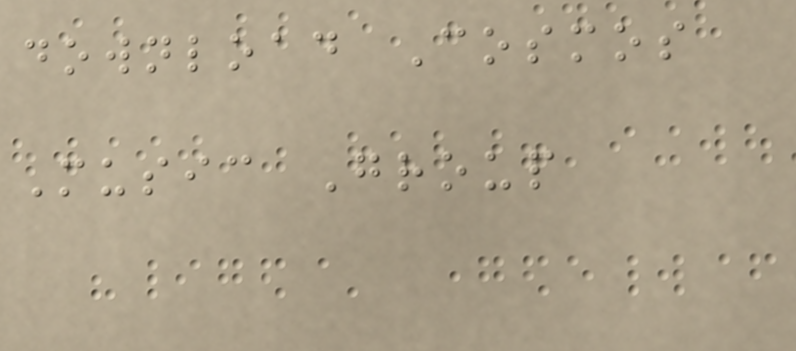download Cosmos
Music Group
